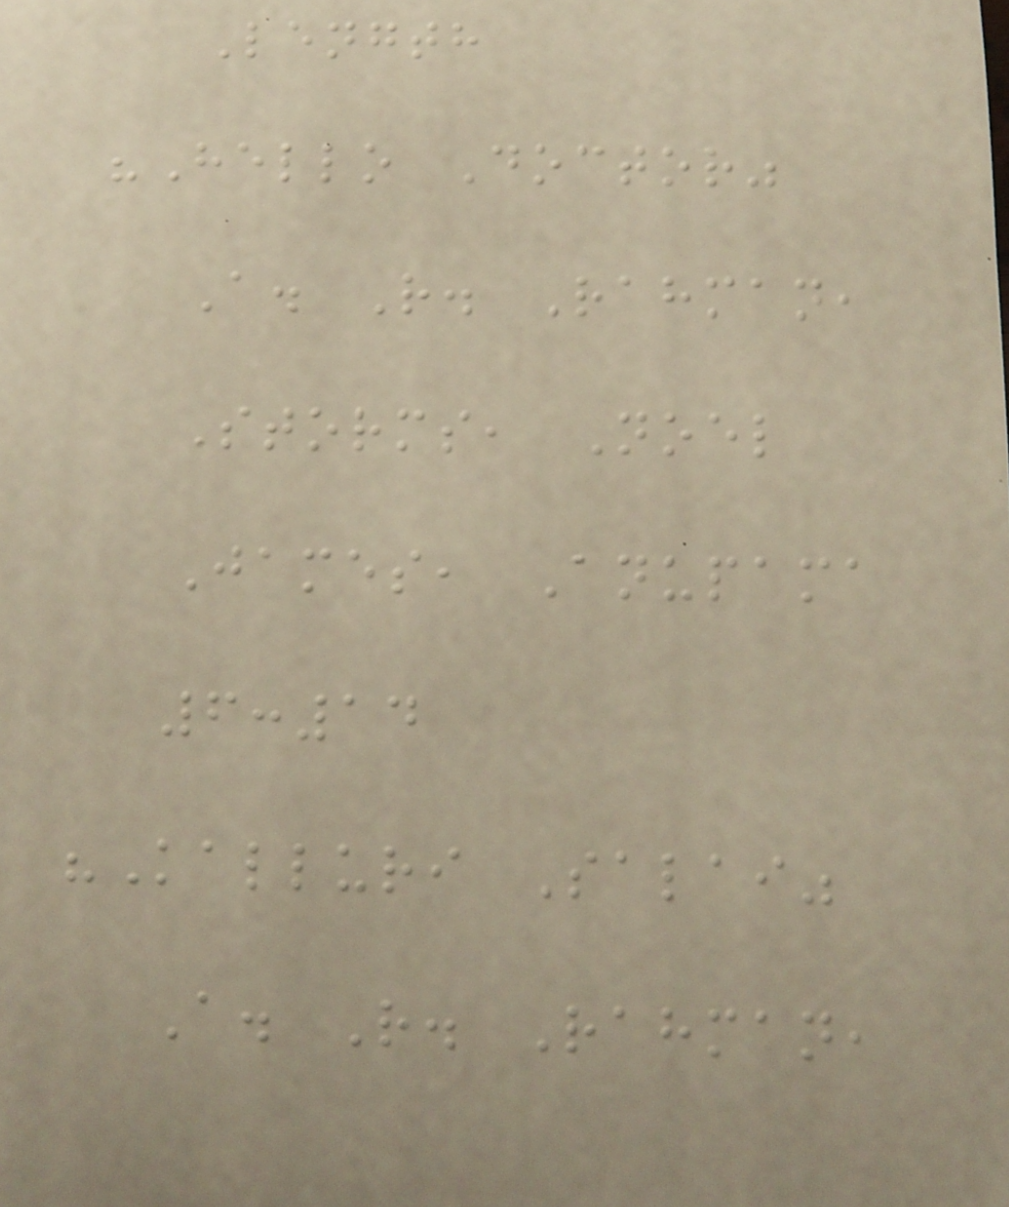Length
"Hello Doctor"
A. R. Rahman,
Storms, Noel
James, Anupama
6:14
"Kalluri Salai"
A. R. Rahman,
